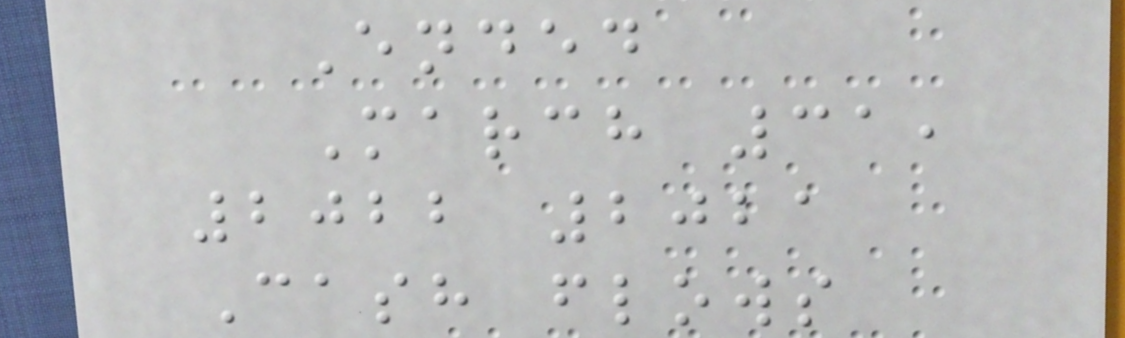Ended
March 31,
2022 2021
Cash flows
